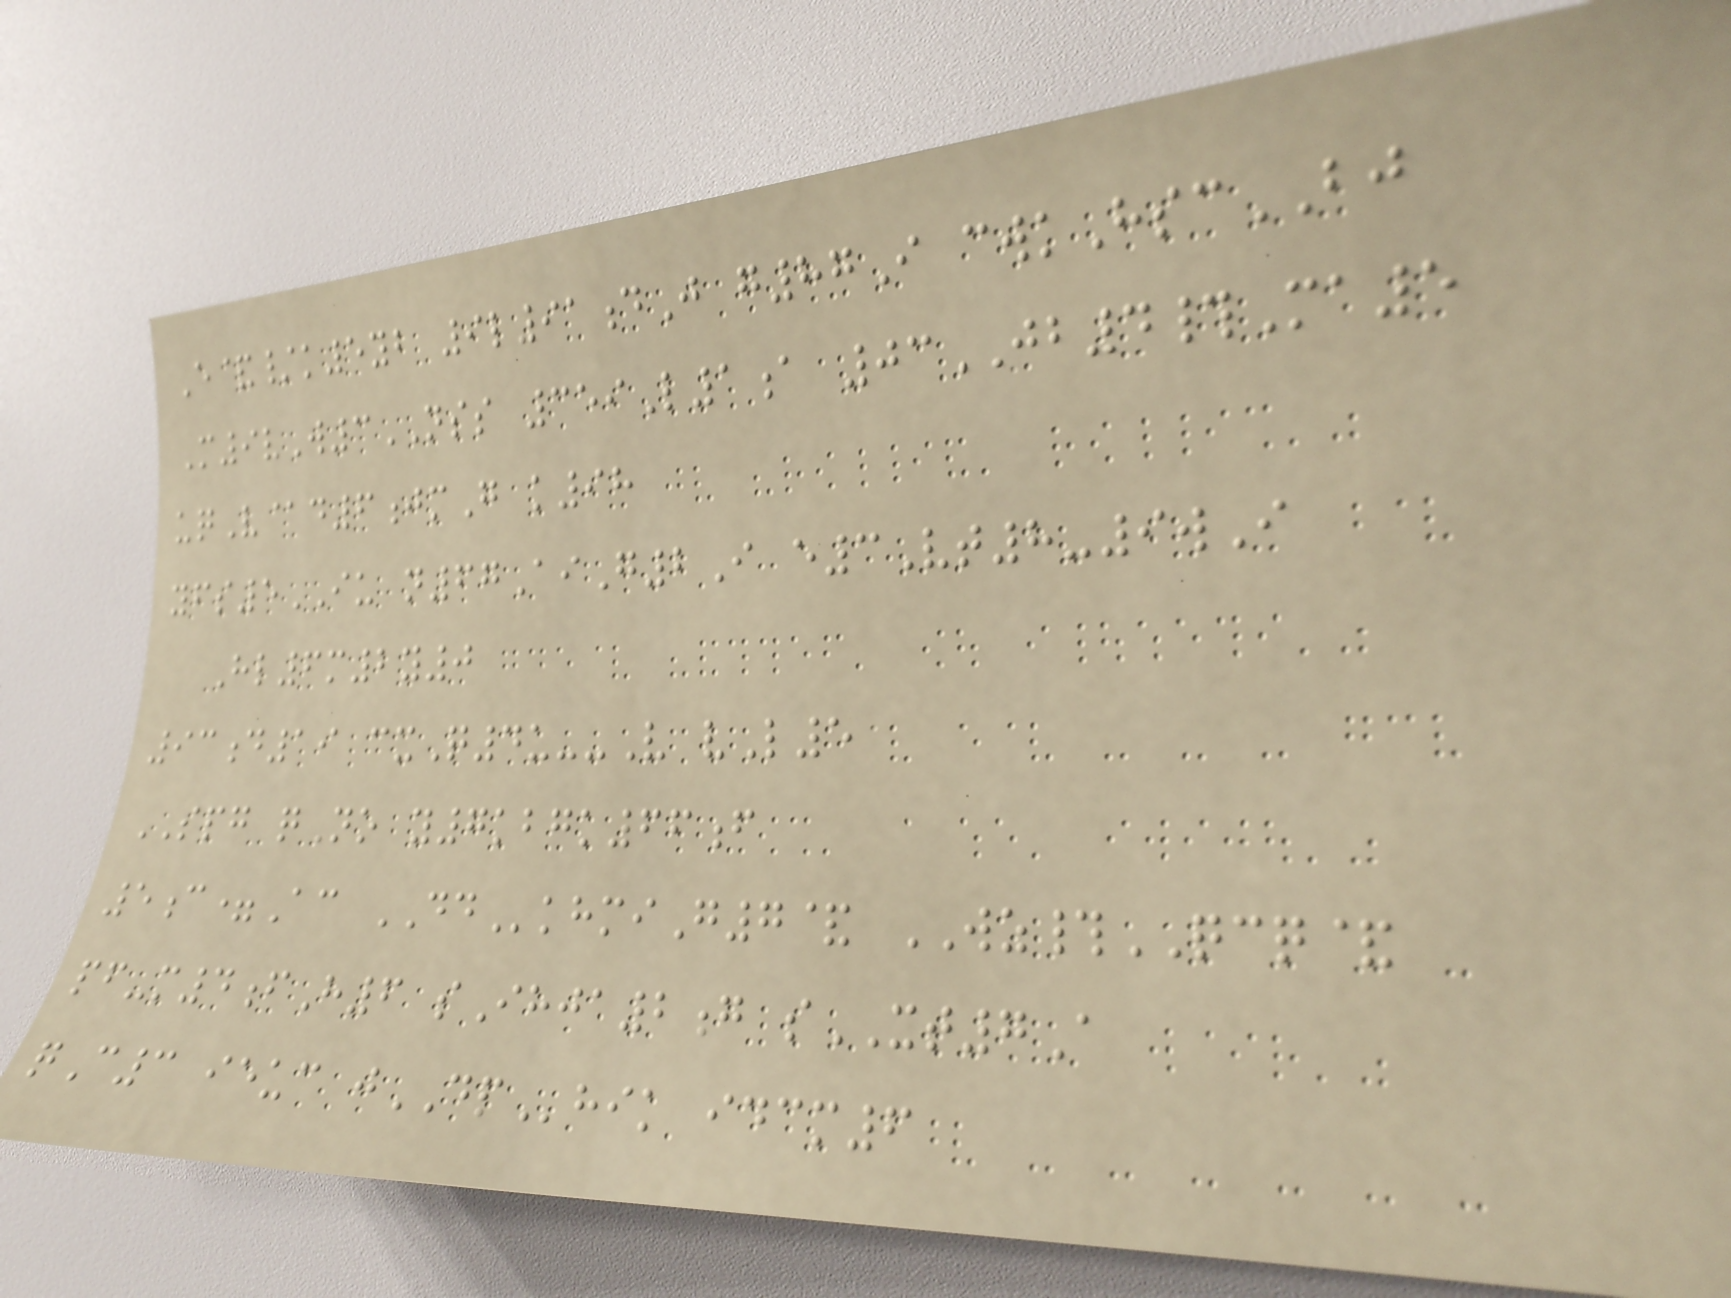E&/k5yb 9l91dJ g87I cwkHscBJ
M9vW3NSS 359L1a 03JB4#Ma5
uqV@d6jmG k98
yfs5IU n67AiG2I e3Vt8-9wI
Hl6m2y0
93d19 cxQ4u--V vL5
SPG qNo y7kbgk66f
5c=Ac DDkhmiG7& WZ#QCQ&
pf-m4fH6 sIhja2g sXT7A
qC3 ieuc jDPhik idcm6
